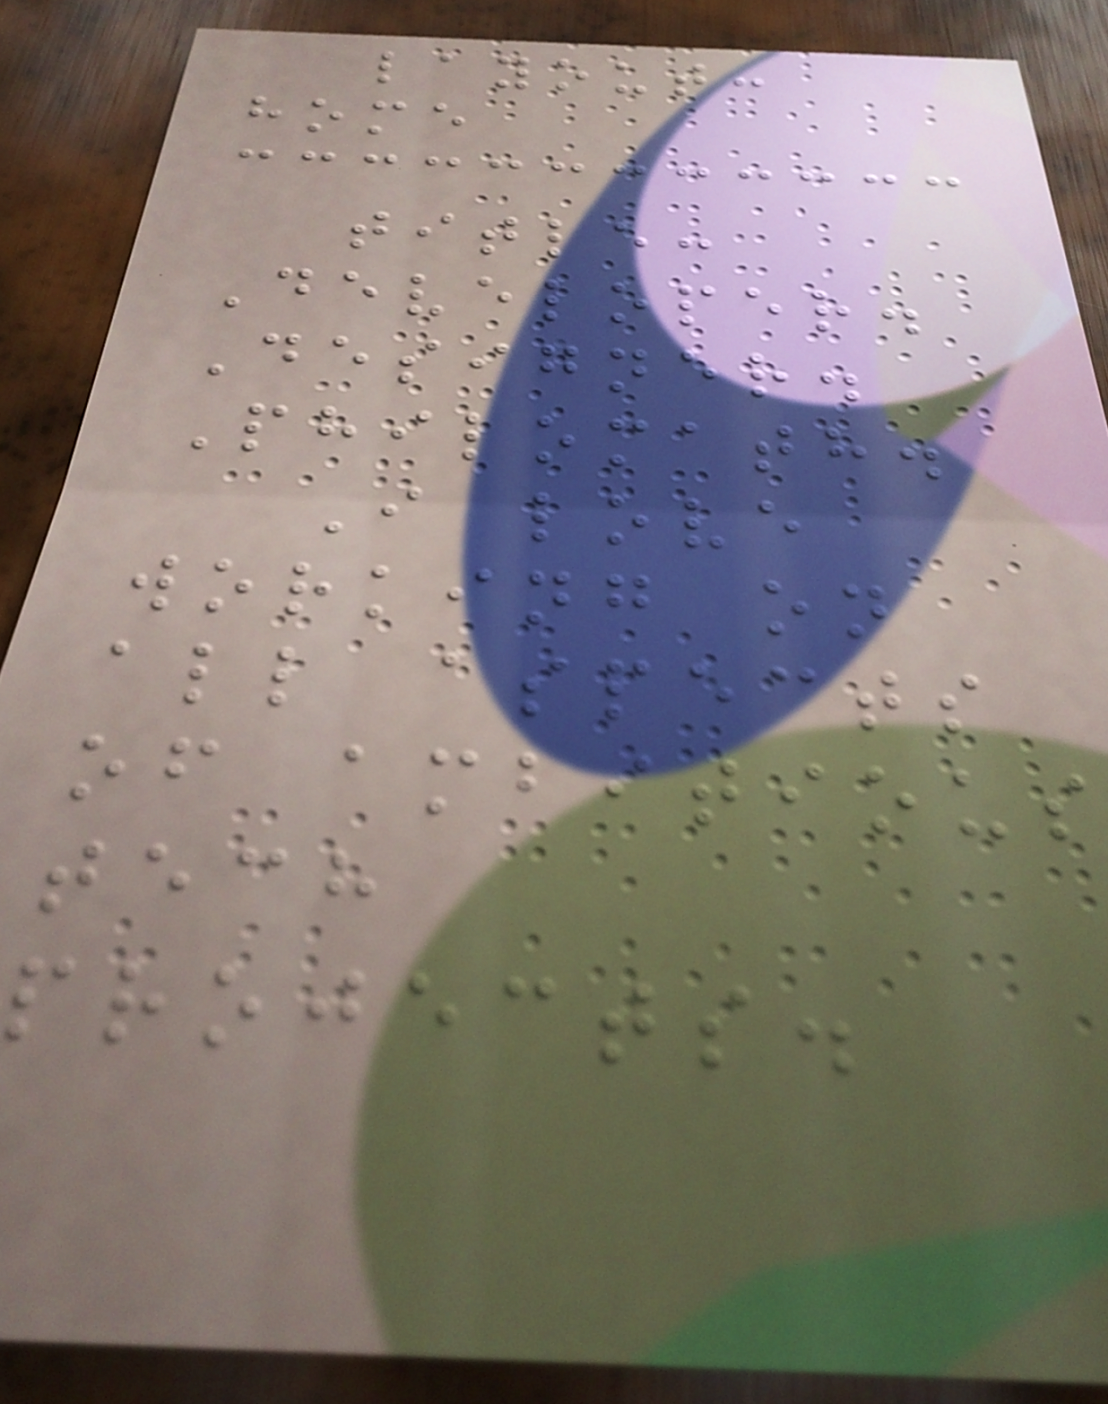layout:
home
title:
Developer.
Designer.
Philomath.
I love
working on
all aspects
of ambitious
tech
projects.
